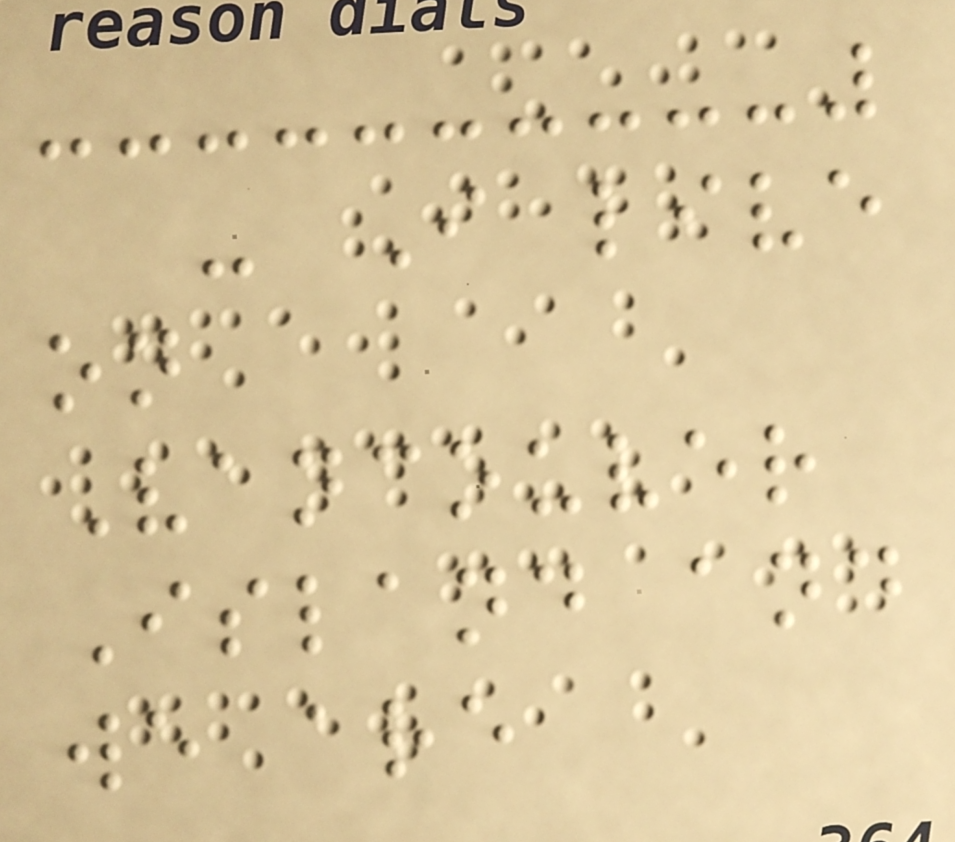- I live
on
Vancouver
Island and
we are
